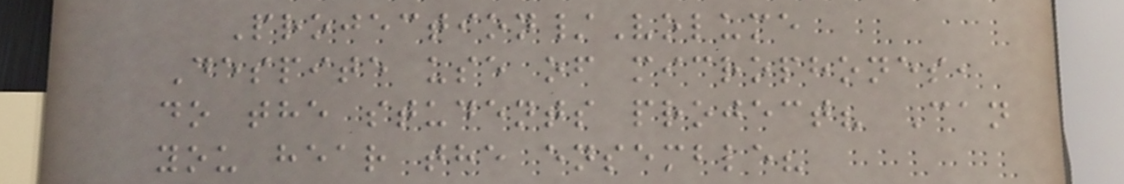Projection/Volume
Despite use of microphones,
do the students project? Can
you hear the ensemble?
